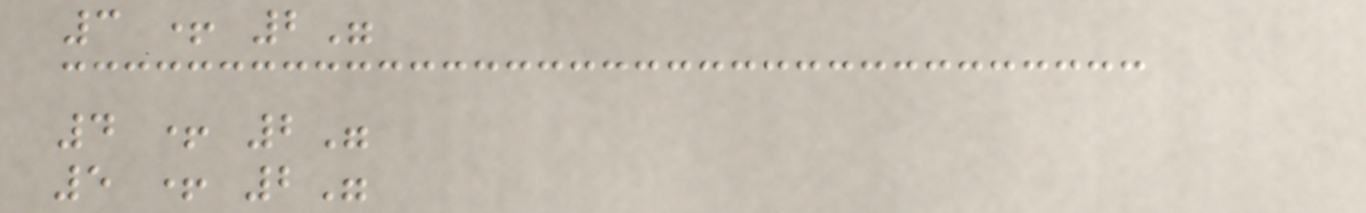3 + 2"
4 + 2"
5 + 2"
